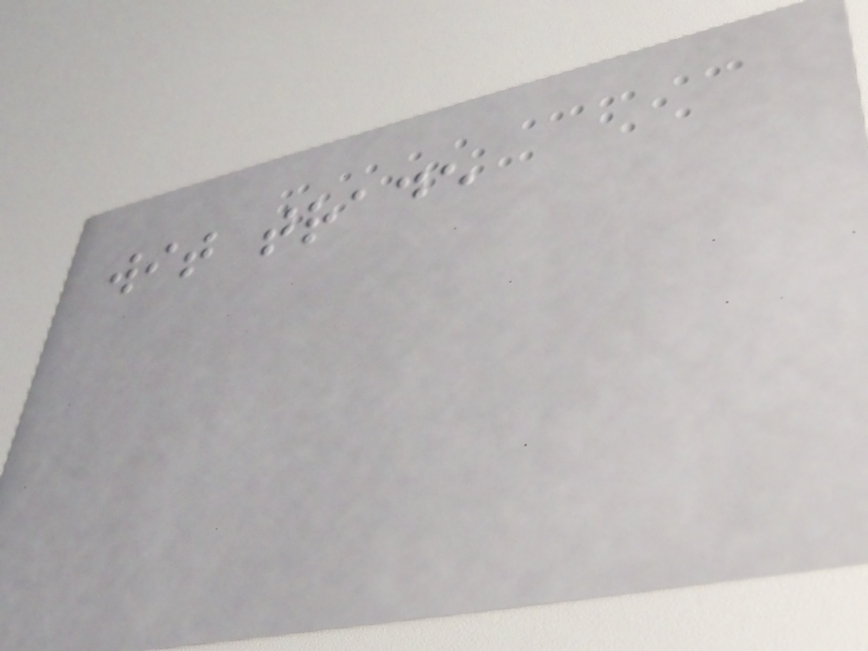wit trade
